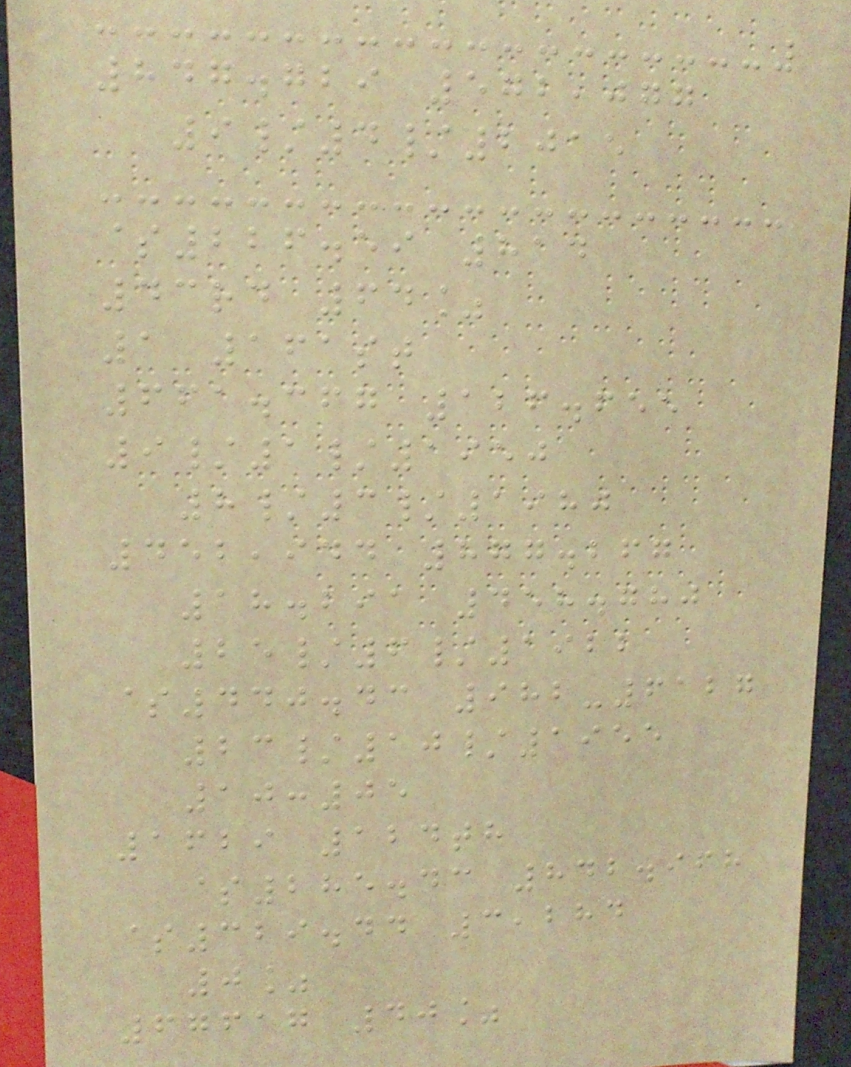847.729 572,077
9/4/2015
$226.59 814
43rd 64%
1 161st
661.367 126.655
9/1/1950
8/3/1980
452,944 877.267
18.291 458.780
25/6/1922
$440.43 982-6127
23/10/1955
10:05
1629 124th
$285.43 842.968
$329.44 3,284
0%
67617 40%
